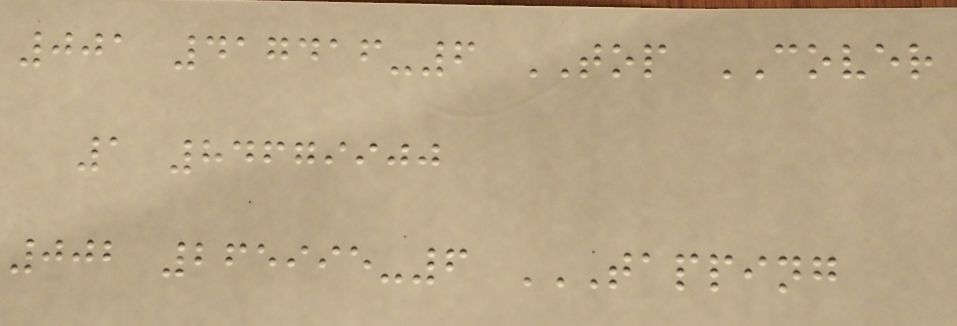001 417416-6 TOP COVER
1 84679900
002 265995-6 TAPPING
